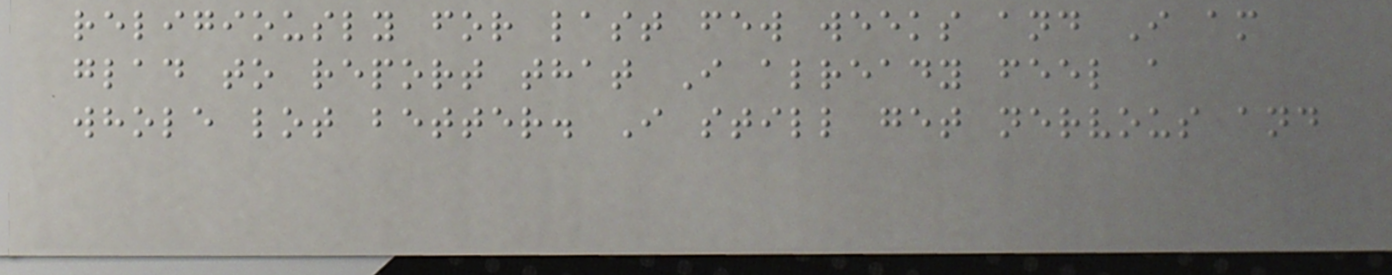religiously for last few weeks and I am
glad to report that I already feel a
whole lot better. I still get nervous and
